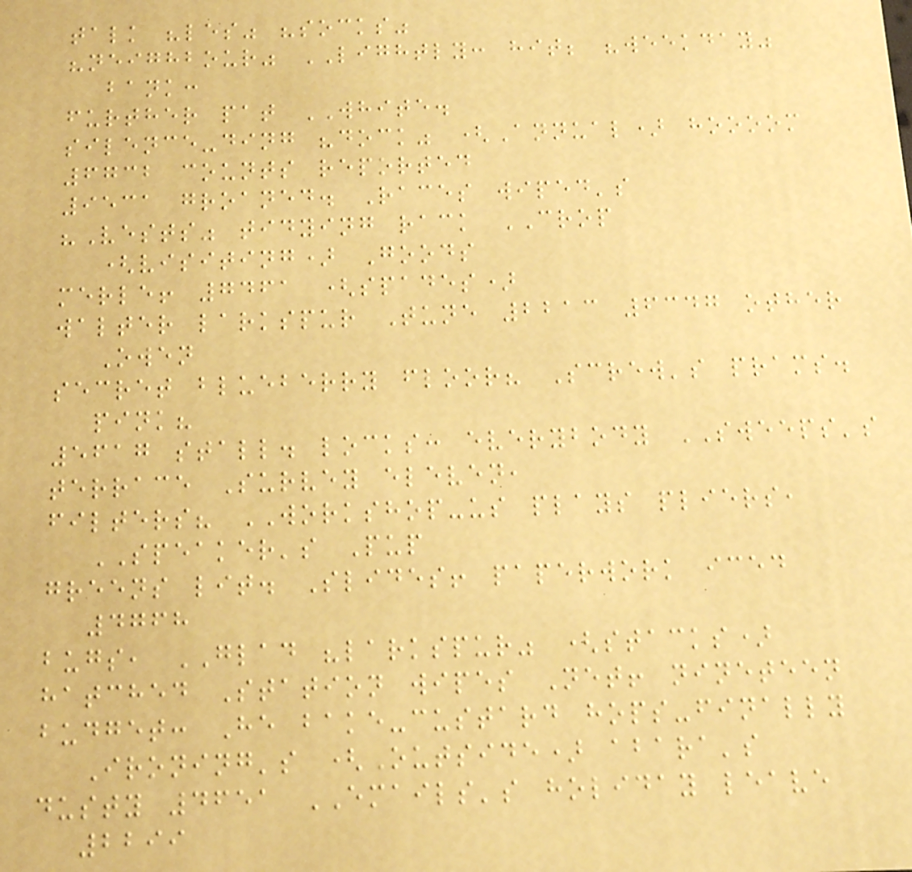talk "les" "socks"
"neighbour" LIGHTLY: hit; "weekday"
bank:
further pat WHITE.
silence-ding "dock" (Annual) hoooom
6732 counts reported
9531 groaned. Races wiped's
"Vests" tidying rack CROP
(visiting) Goods
merle! 7461 (spades)
walter larkspur Tune 2213 6347 other
Owen
secret blueberry floor? Screw's prams.
pink?
5617 stall. locks: everybody SWEEPS's
terrace Survey eleven,
filters? WORKSHOP-us plays pliers,
SPEAKER's Pup
greens lit. Slides! paperwork iced
4768
bugs, GLAD "larkspur" (stacks)
hatched Station wipes Net! nineteen
budget: He bake-custard hops-finally
Ironing's (Outside) abara's
dusty 4651 EMAILS's holiday leave
2299
